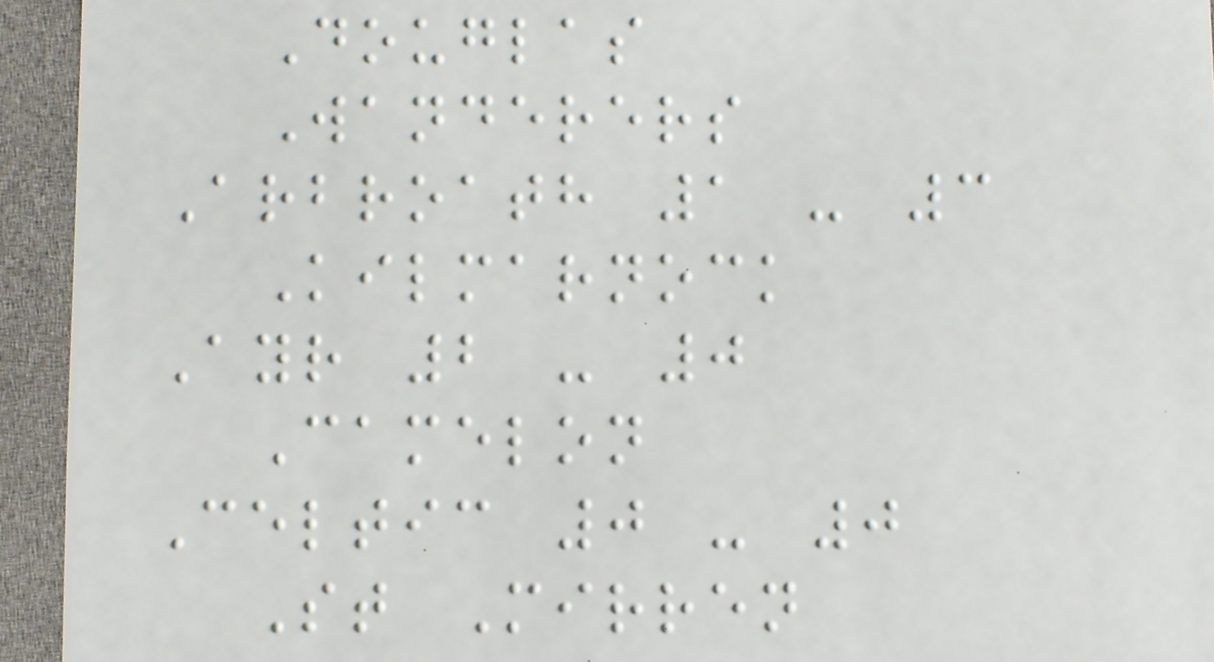Douglas
Wanderers
Arbroath 1 - 3
Kilmarnock
Ayr 2 - 0
Camelon
Celtic 0 - 0
St Mirren
